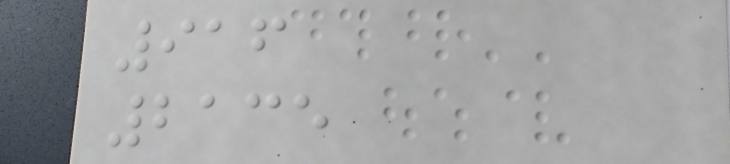916
2135
